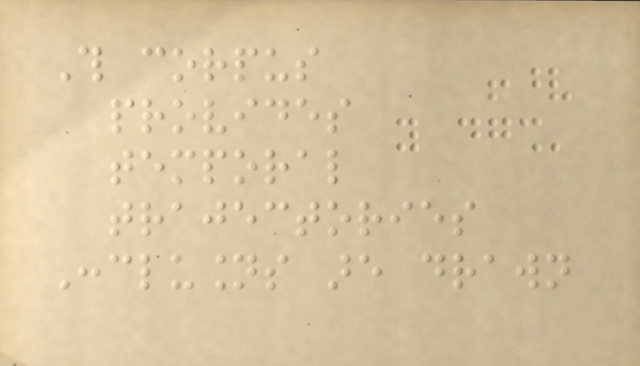This corpus
provides
temporal
trajectories
Conclusions are drawn
